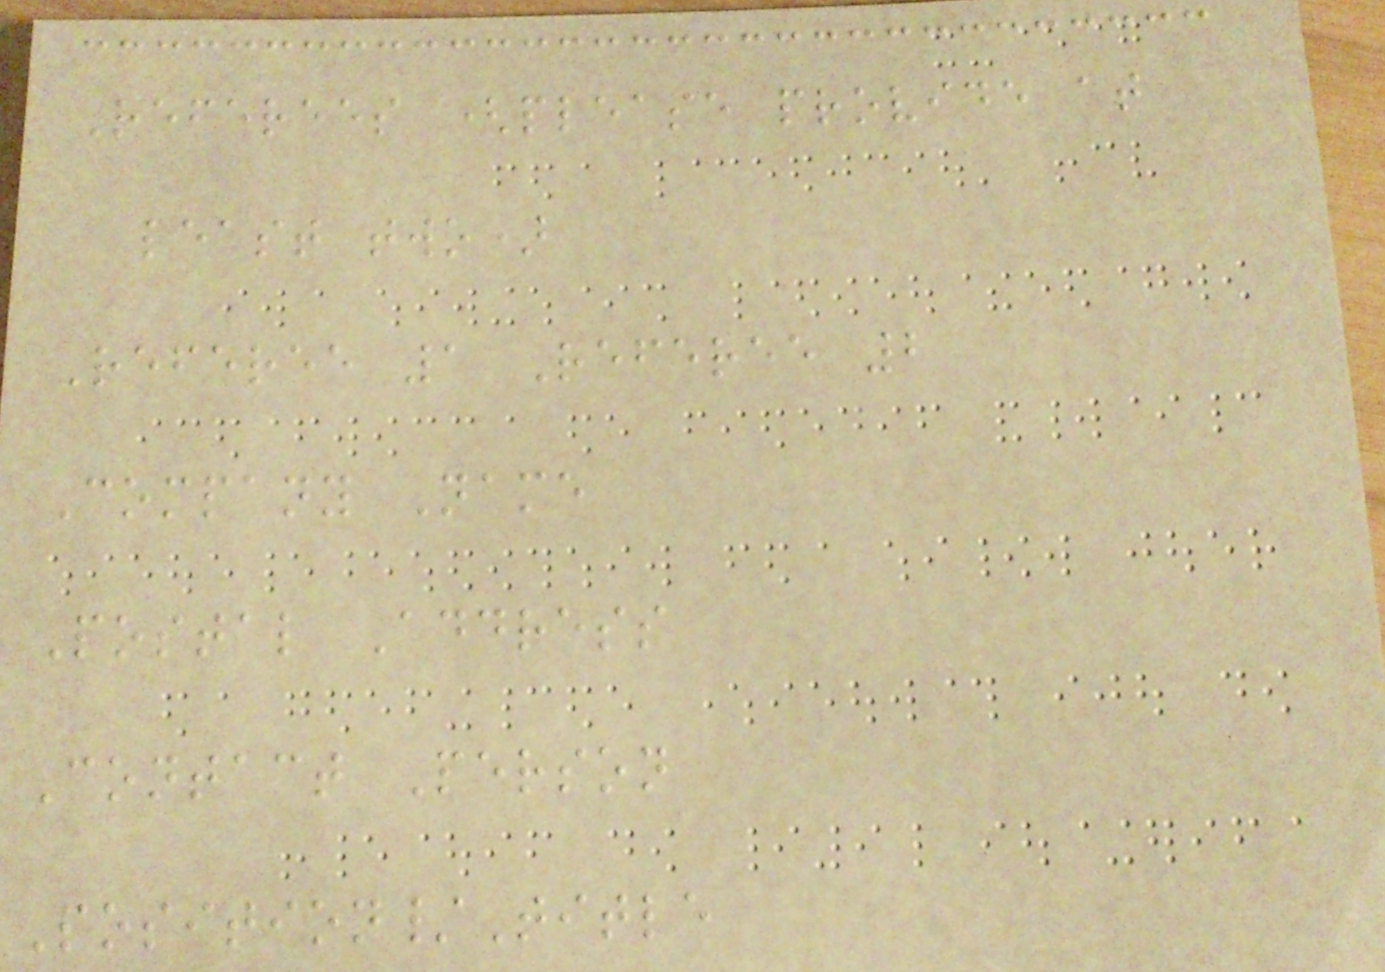Referees (please provide at
least two)
Referee 1 Referee 2
Company Name
Postal Address
Contact Person
Position/Title
